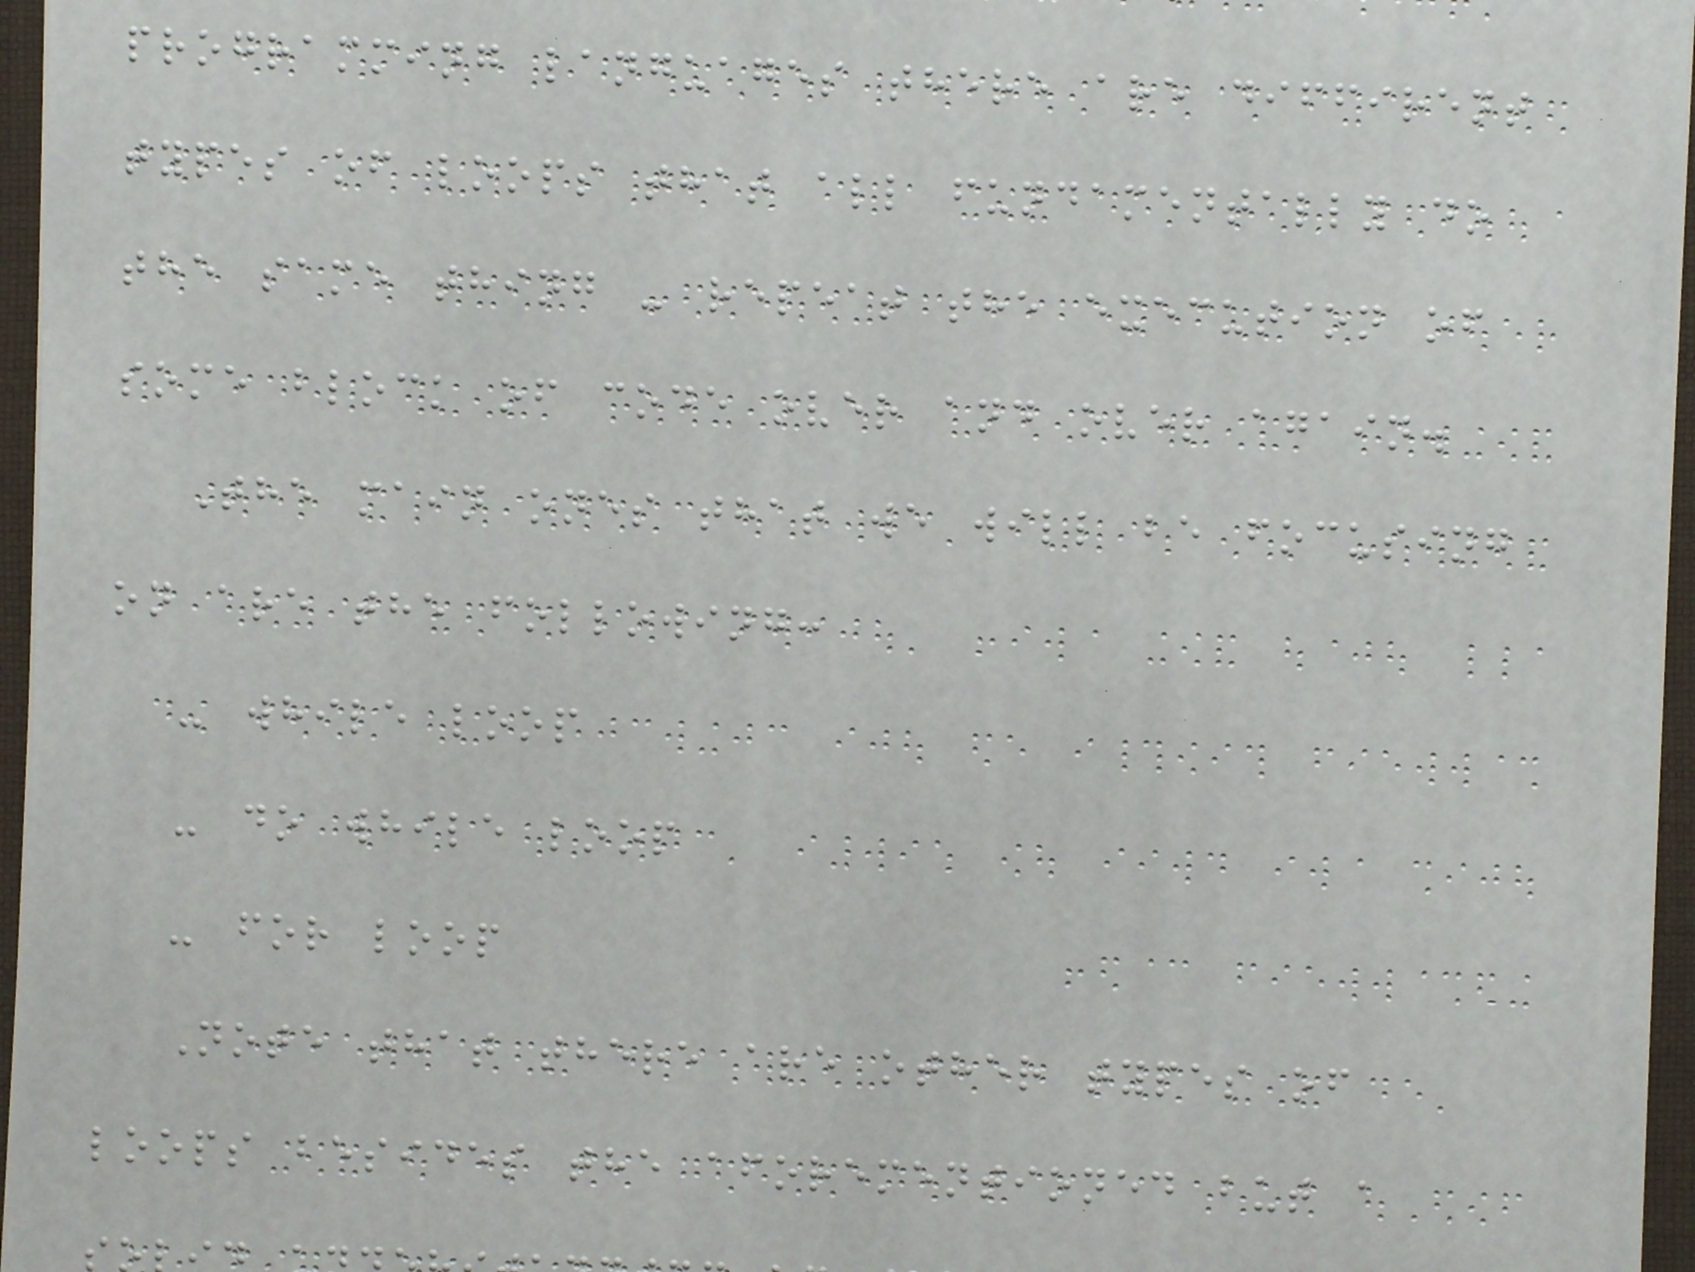programming languages there are diffirent
types of loops that all fundamentally do
the same thing - repeat the execution of
some block of code over and over again.
The main ones that we will be focusing
on are the following:
- while loop
- do while loop
- for loop
Note that there are other types of
loops besides the aforementioned but a
